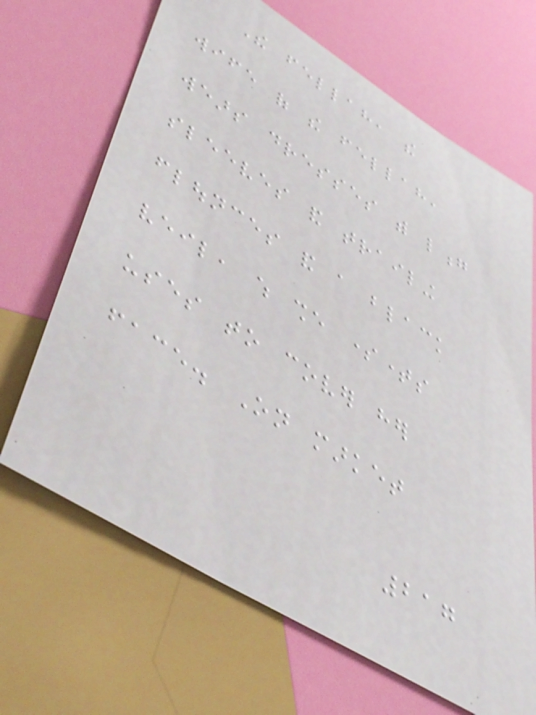The fellah, the
wife of the fellah,
wears dresses with long
sleeves and trailing
flounces and a black
veil, which she sometimes
uses to cover her
face. On market
217
